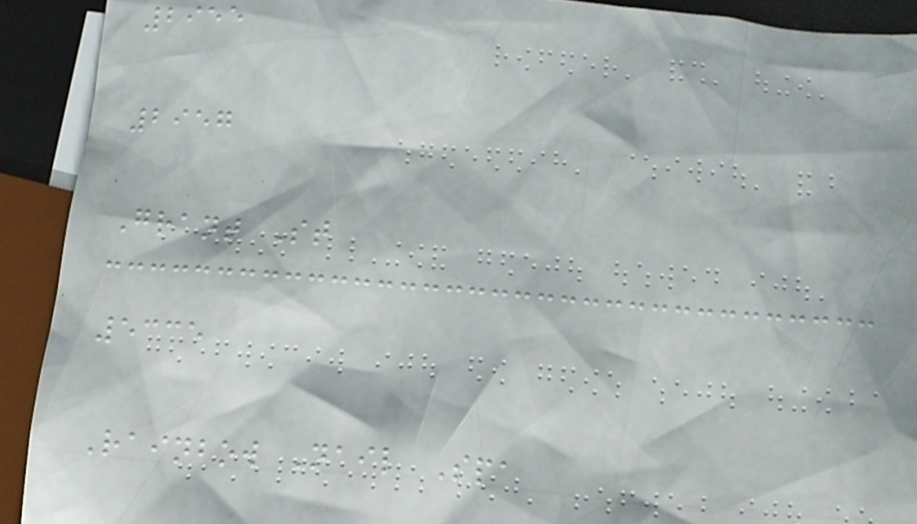2955
2957
Grant St
5335
Rainbow Nail Spa
